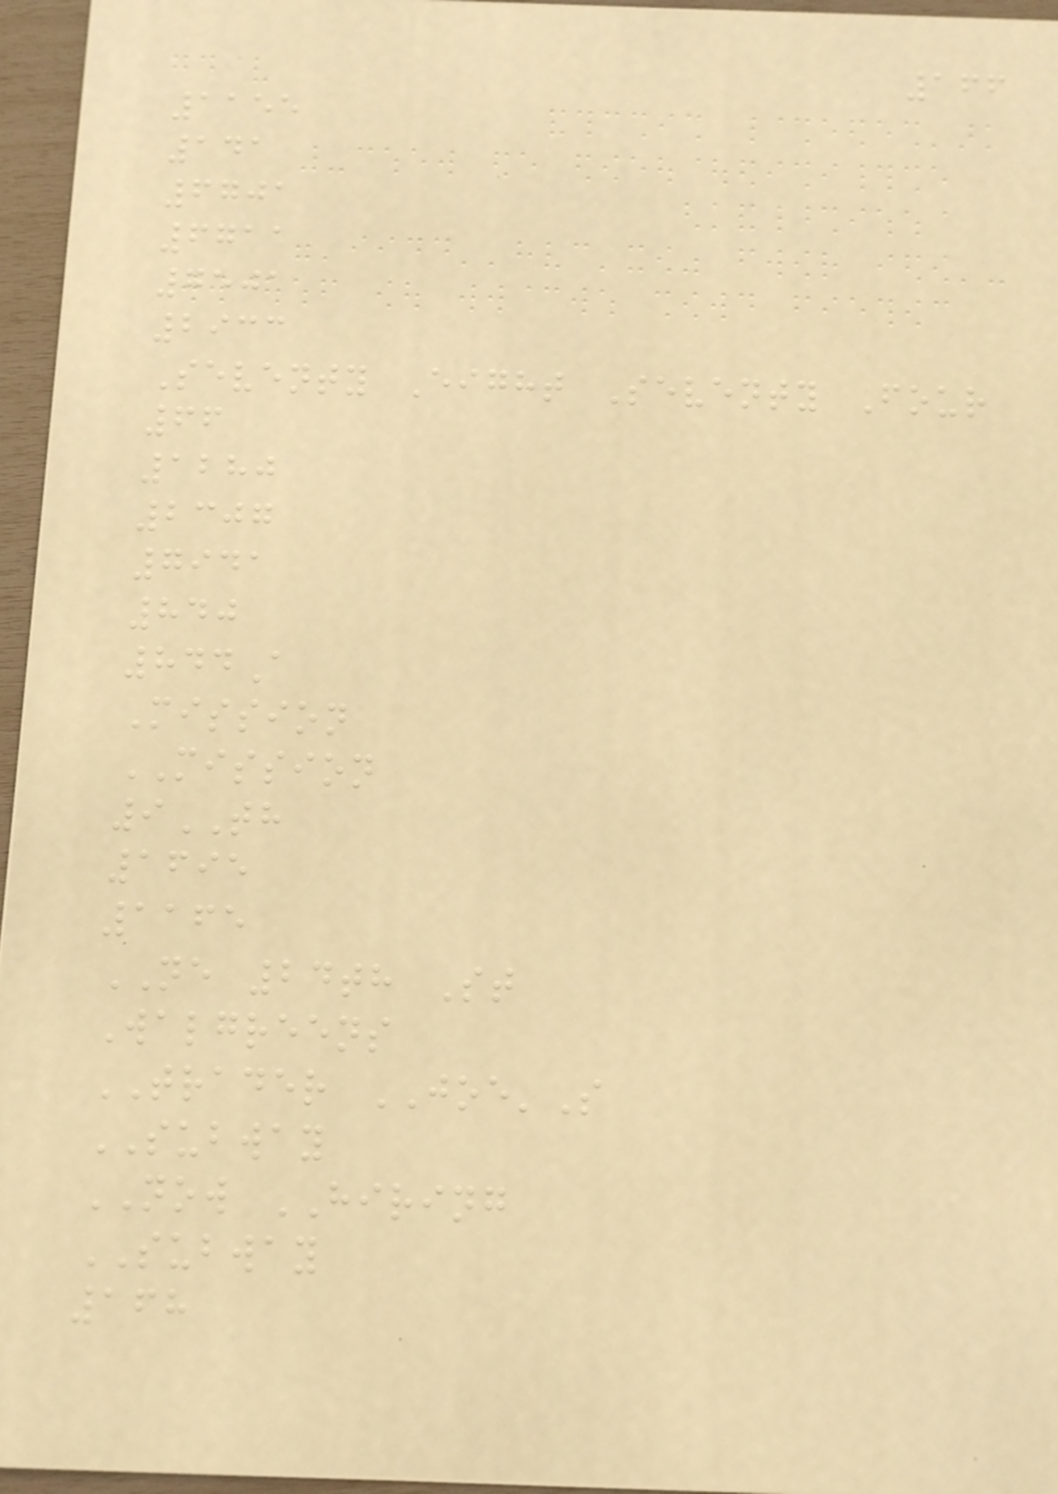166
1155
141
6701
6711
7501
2933
Seventy Eight Seventy Four
66
1280
2307
7941
840
844A
Mission
MISSION
9TH
1695
1165
NE 24th St
Walgreens
TRADER JOE'S
SUBWAY
NOW HIRING
SUBWAY
168
